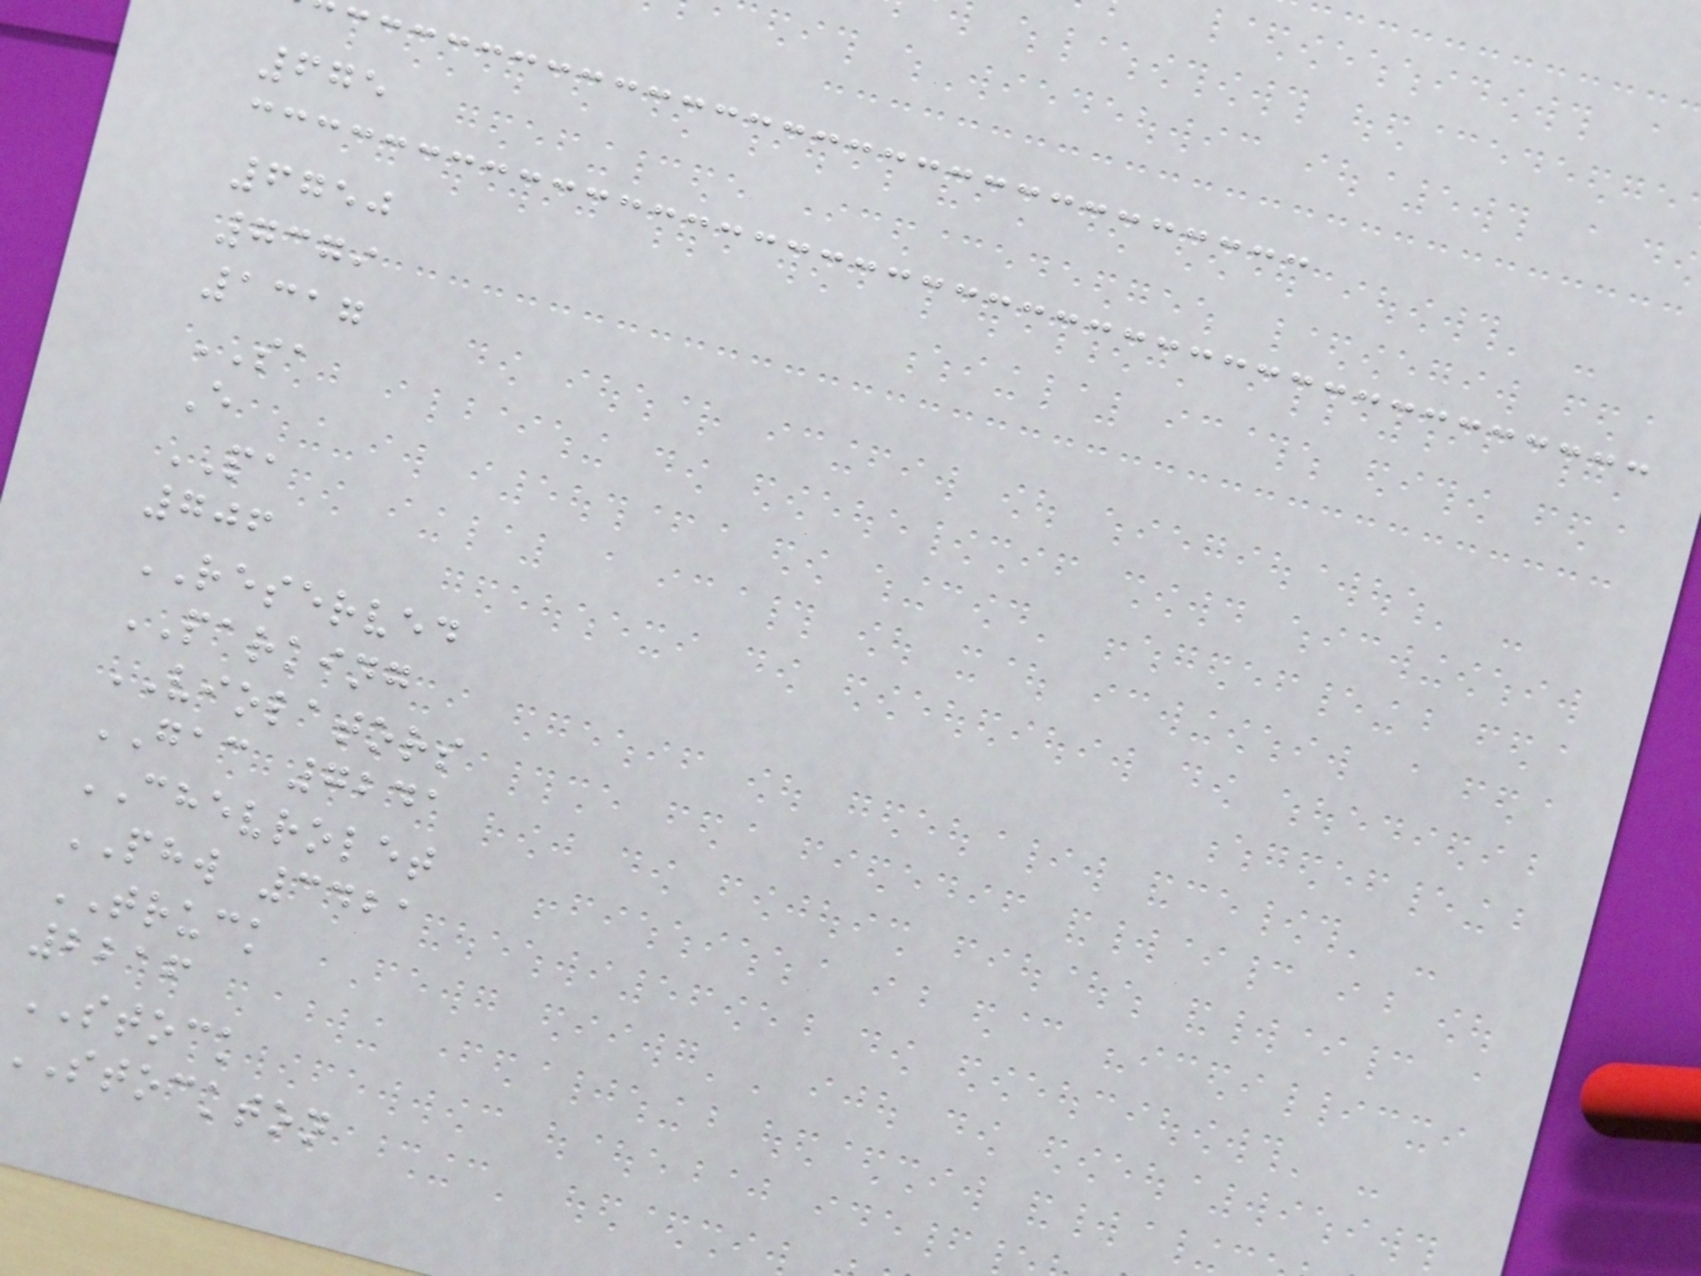675
6750
7379
1317
SA
E
PA
706
RESERVED
PARKING
VIOLATORS
GAC 7241
CHEVROLET
PHW 3421
TRUCK
2216
STOCK
stockton
